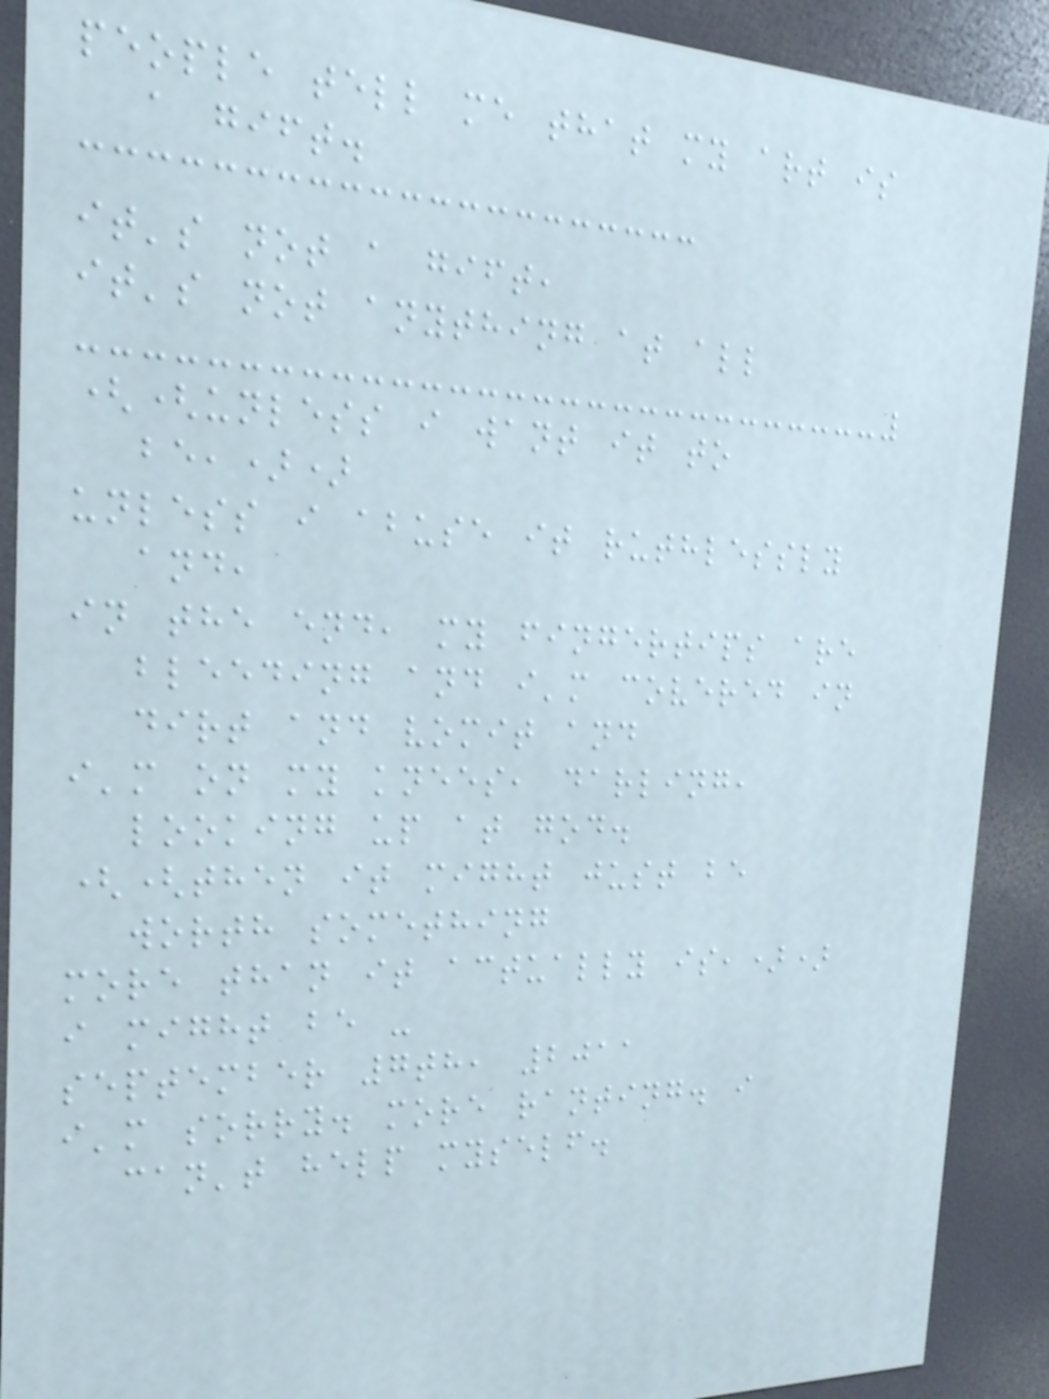people tell me that my art is
a gift.
it's not a gift,
it's not anything at all
((unless i want it to
be,))
unless i abuse it ruthlessly
and,
in the end, my fingertips are
bleeding and i'm covered in
dirt and vomit and
i'm on my knees, darling,
looking up at god.
((then it might just be
worth something
more than it actually is,))
i might be -
september 7th, 2011
i'm sorry. more ranting. i
can't help myself.
